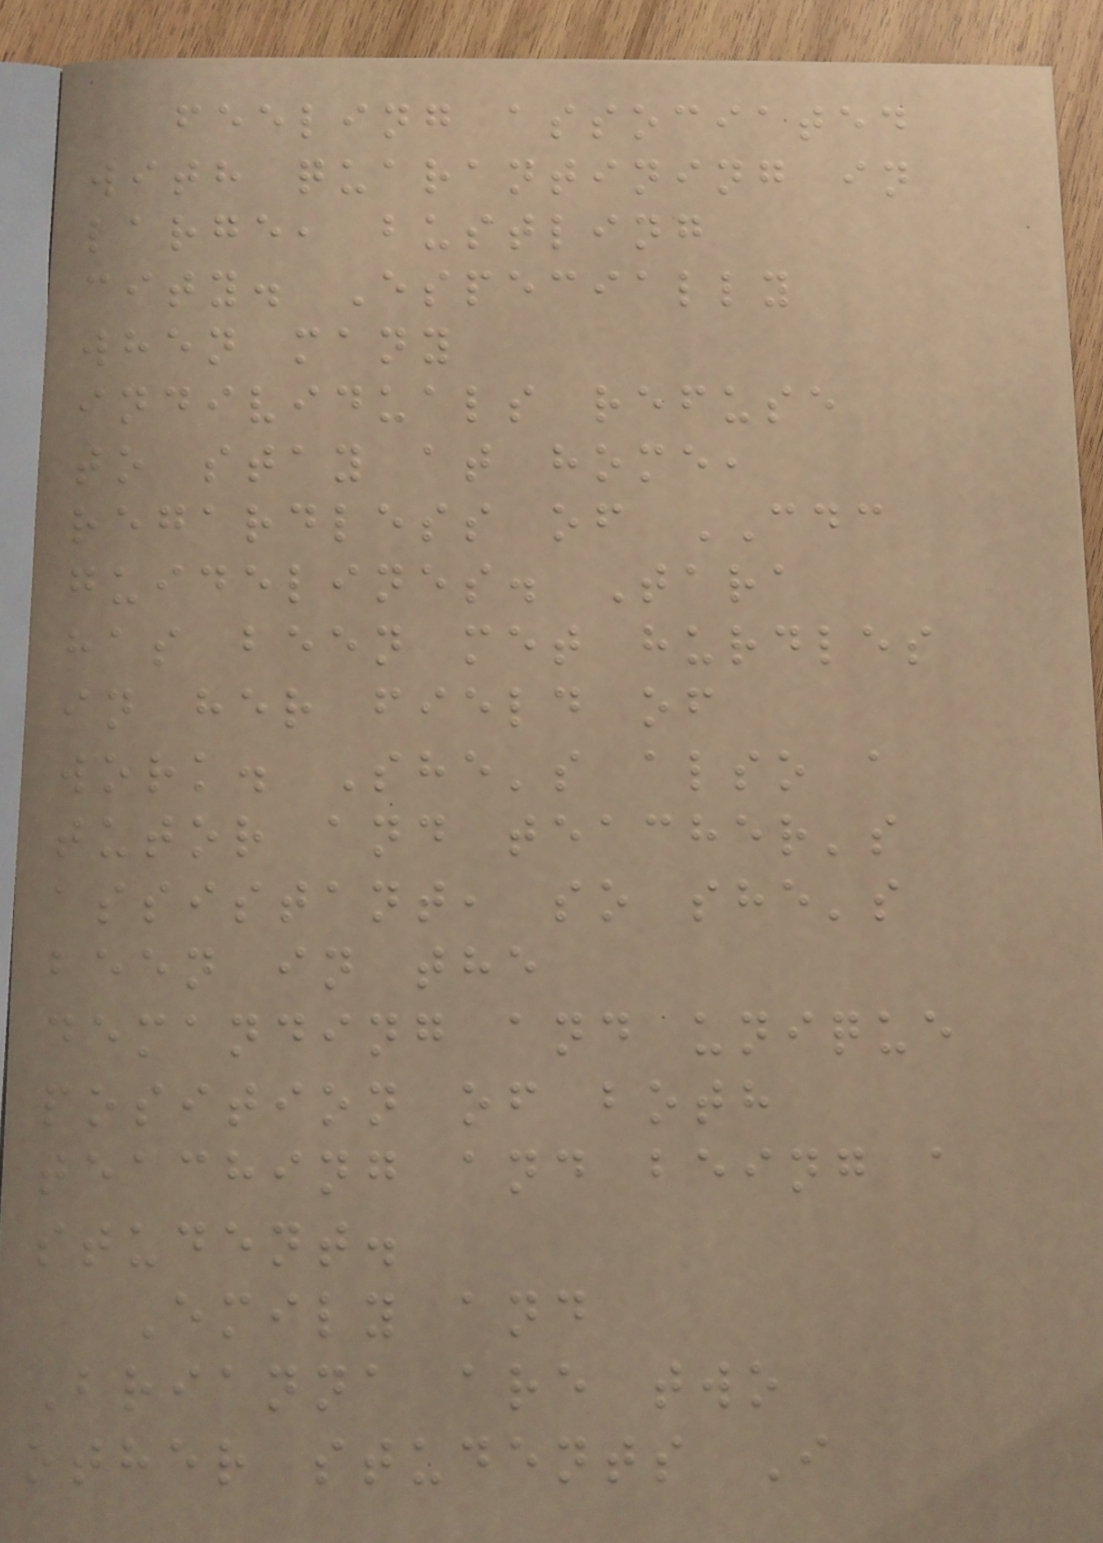feeling associated
with quarantining in
large, bustling
city. Especially
when many
individuals refuse
to stay at home,
regardless of CDC
guidelines. Tara
has been met hurdles
in her field of
work. She's also a
tutor and teacher's
assistant, so she's
been in the
demanding and unique
position of both
teaching and being a
student.
Emily and
Brianna are two
other students I
